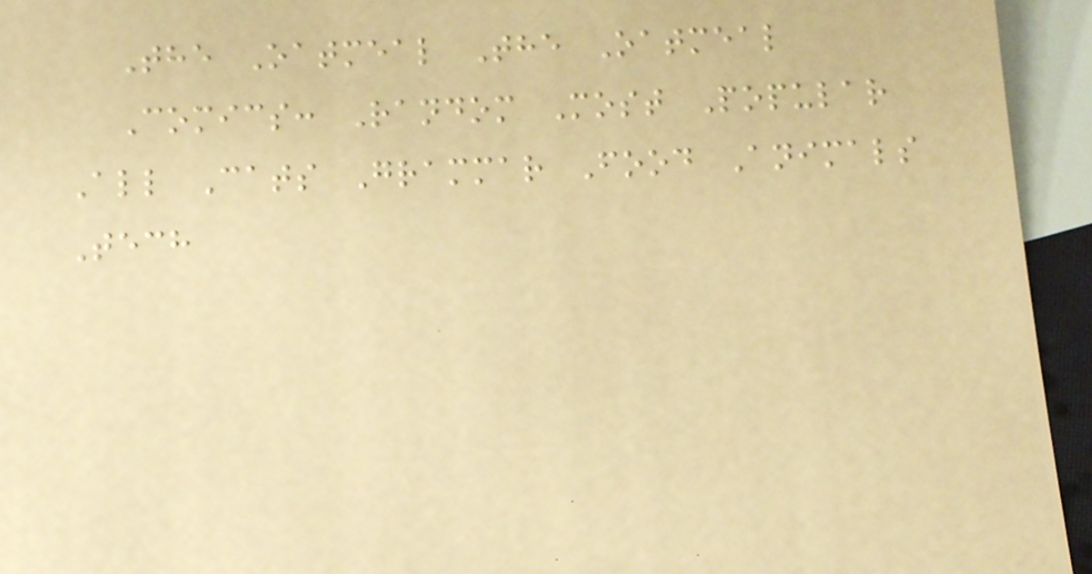The Oatmeal The Oatmeal
Comics: Random Most Popular
All Cats Grammar Food Animals
Tech
